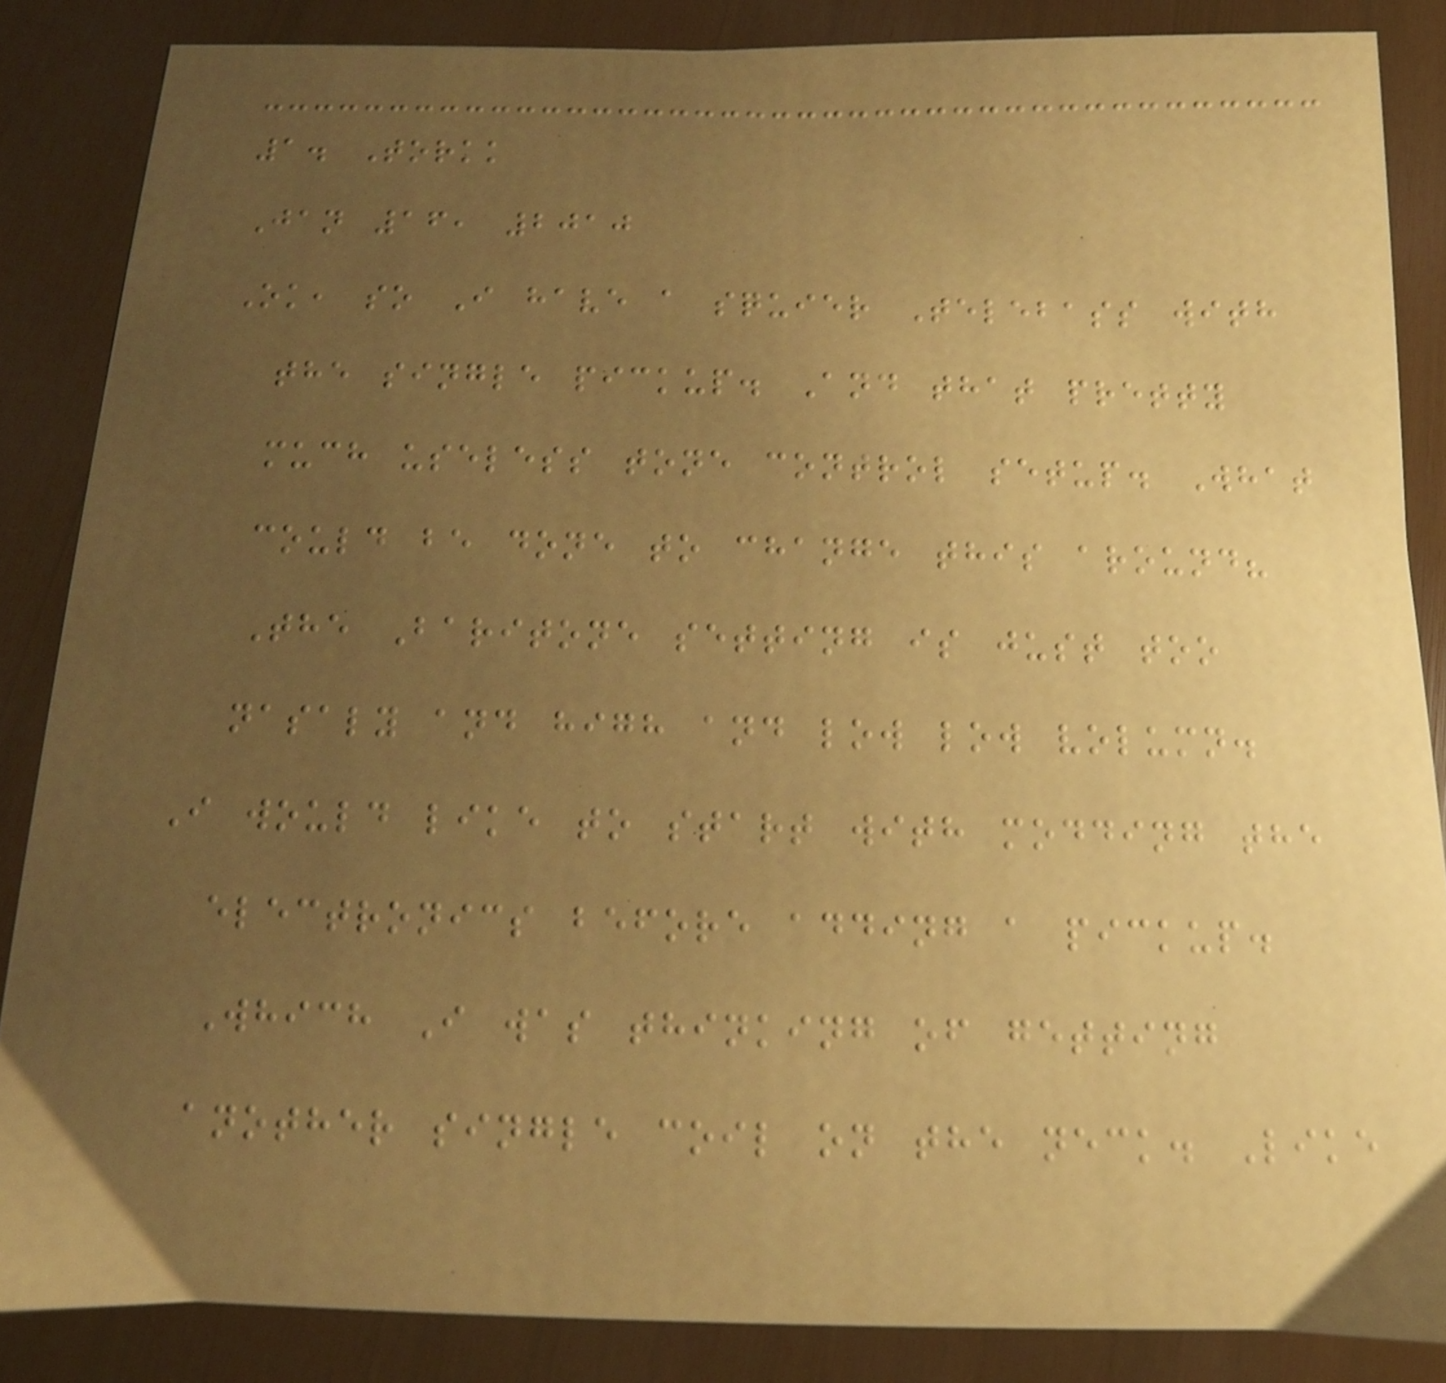1. Torkk
Jan 16, 2010
Ok, so I have a squier Telebass with
the single pickup. And that pretty
much useless tone control setup. What
could be done to change this around?
The Baritone setting is just too
nasaly and high and low low volumn.
I would like to start with modding the
electronics before adding a pickup.
Which I was thinking of getting
another single coil on the neck. Like
